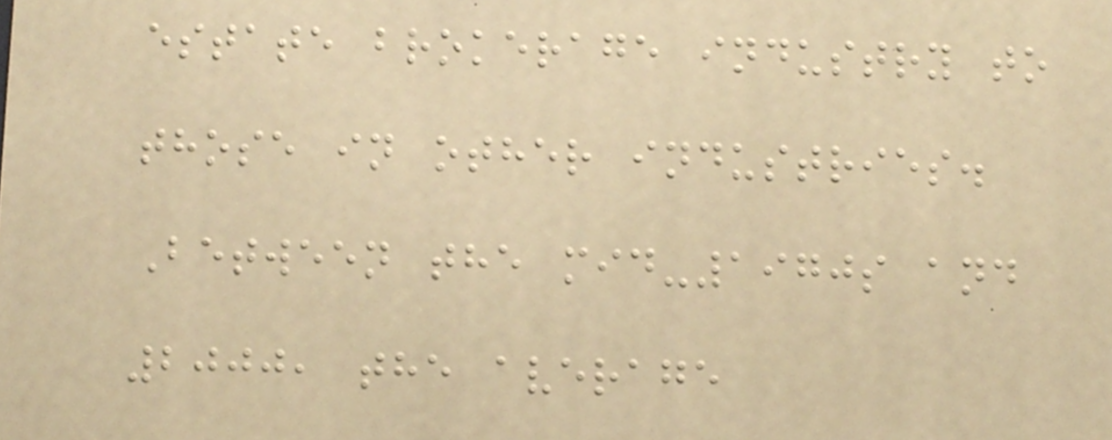estate brokerage industry to
those in other industries.
Between the mid-1970s and
2000, the average
